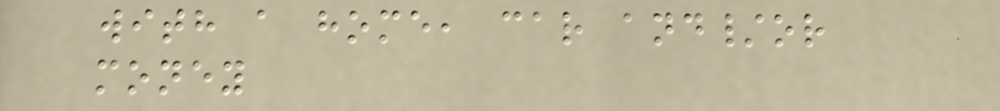with a home, car and/or
money
